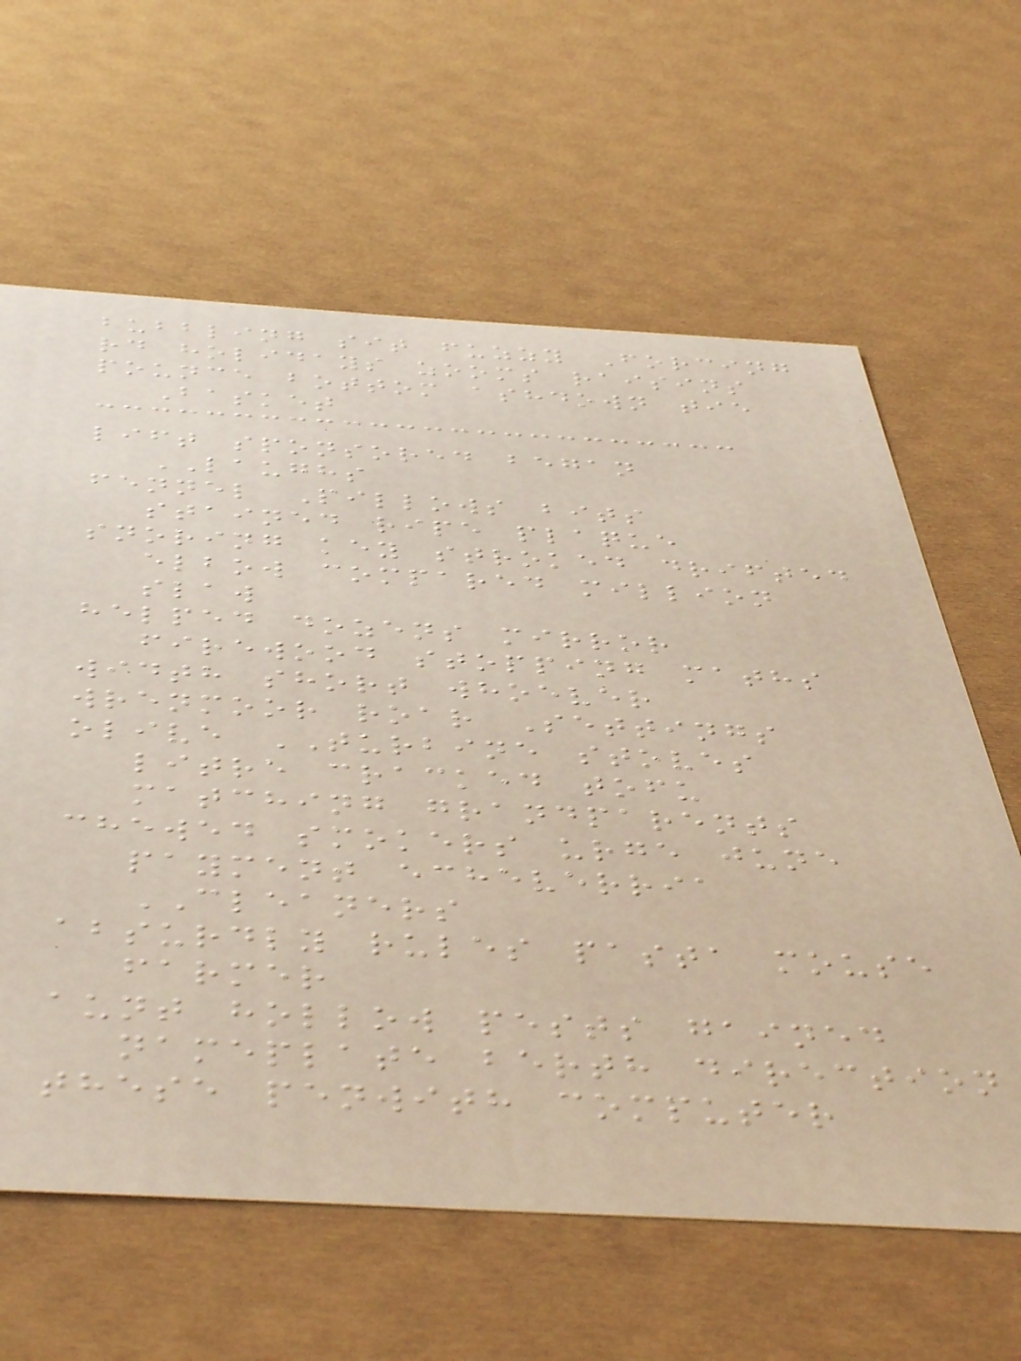bubbling sit fuzzy Forcing
rd holidays zooms raisins
pounce bottom ashdown tie
Basket
lift sponsored began
LAUGHS
fennel Pillows bits
stained ripe plaque
snoring key stroked drifted
elbow compared million
slaw
helped dozens mirror
firewood stopping maths
width short whoever
wrenmoor roar Settings
olive TURBINE stoves
litre cracked tofu
matching grandparents
chewed smokers urge june
payment echeverria
CLEANERS
absurdly rules pasta mouse
farmer
aunt hollow pests gained
nameplate berth direction
these penwith computer
